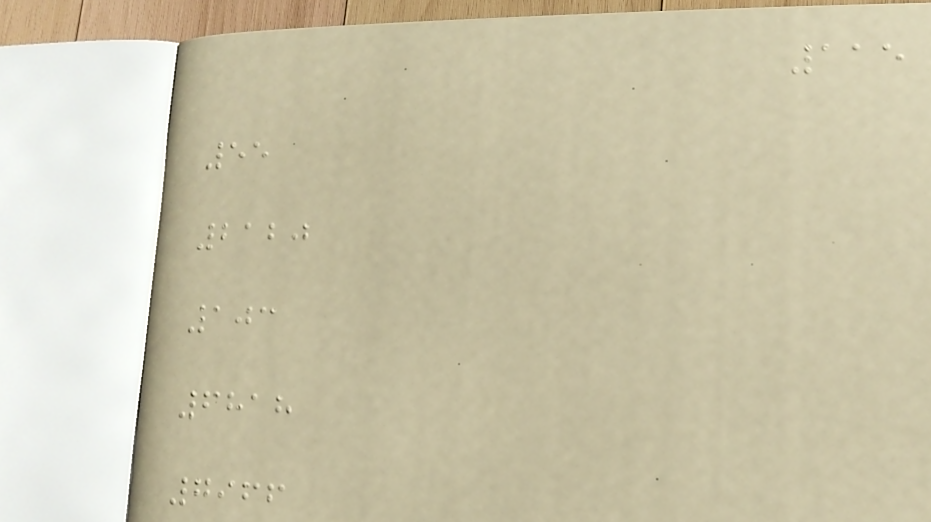115
55
2120
103
6818
7966
